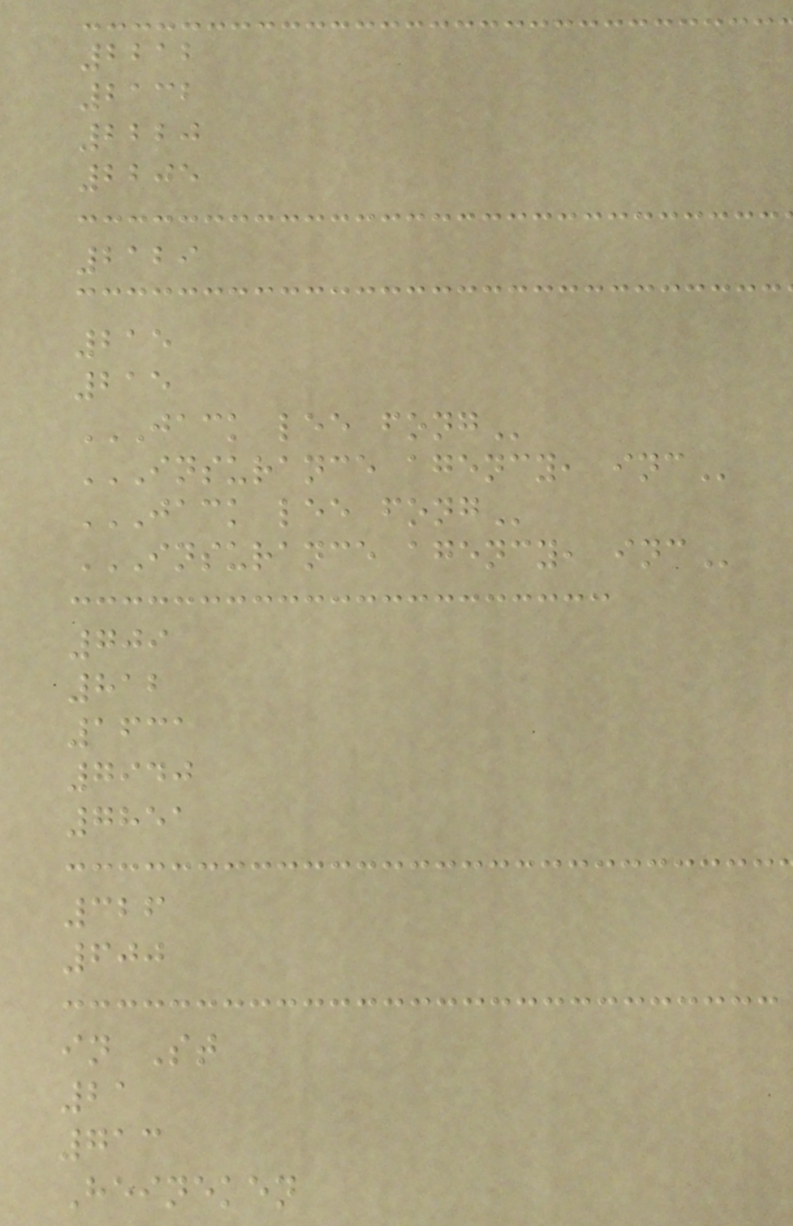2212
2132
2220
2205
2129
215
215
JACK LEE FONG
INSURANCE AGENCY, INC
JACK LEE FONG
INSURANCE AGENCY, INC
709
812
1631
7940
7851
326
600
in St
21
713
Heineken
